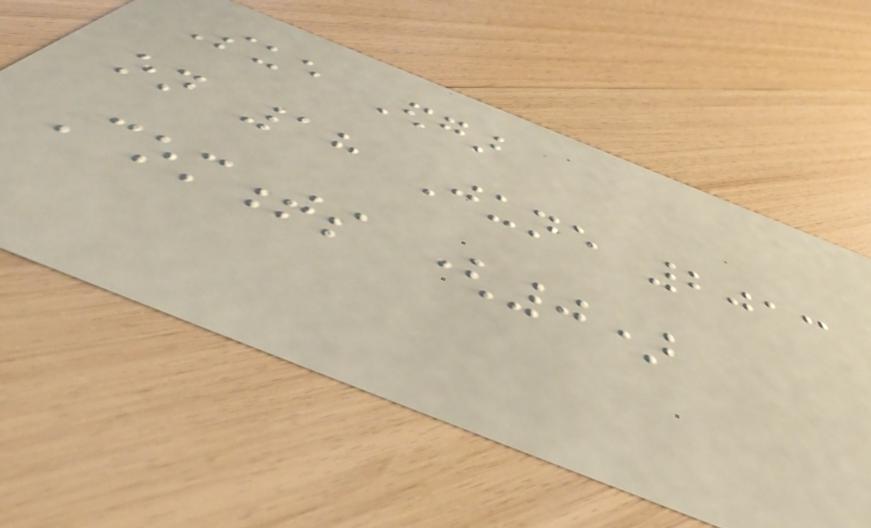Sue Edgar
on 18 June 2013
Comments (0)
